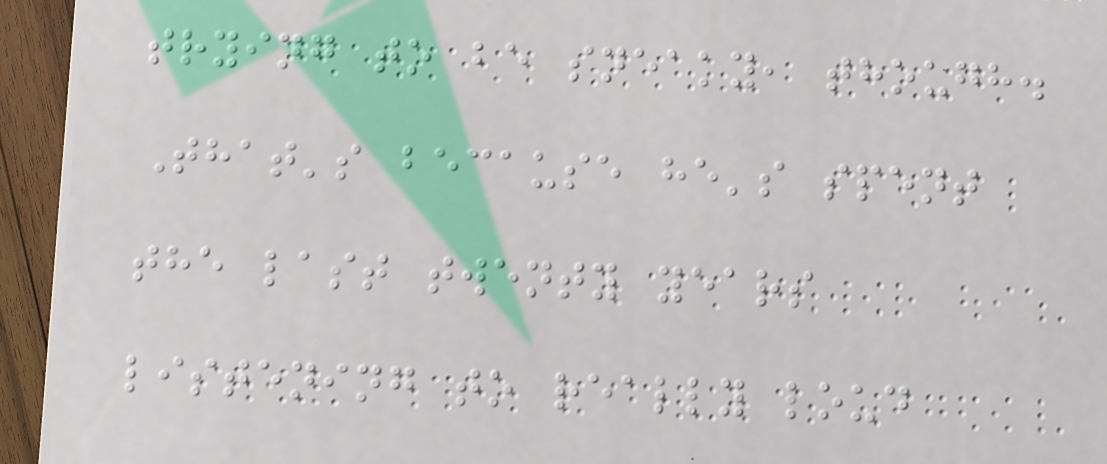trying to be sneaky, though.
That's because he's spent
the last twenty years
listening to really loud
